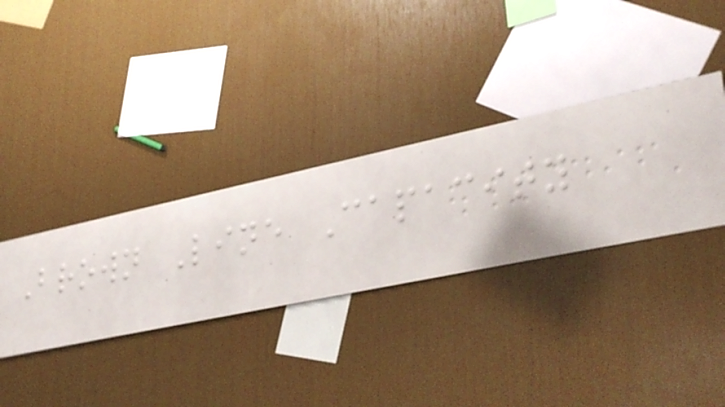Brown Line Capacity
